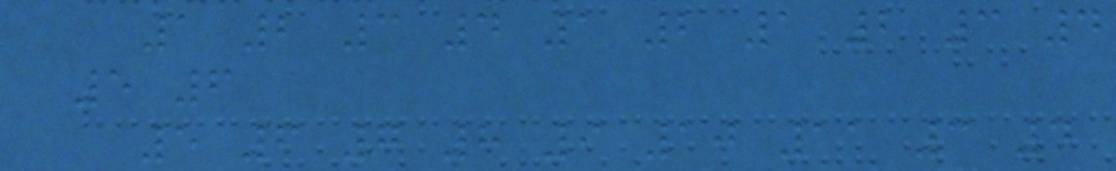1 2 3 4 1 2 1 2 3 4
5 6
5 6 7 8 9 10 11 3 4
